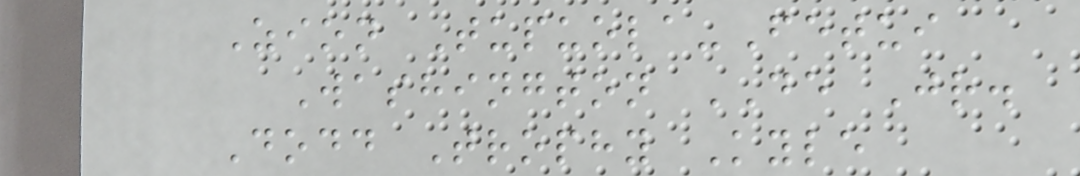Zion Tupuola-Fetui
Washington DE Jr.
Dodd Trophy Kyle
